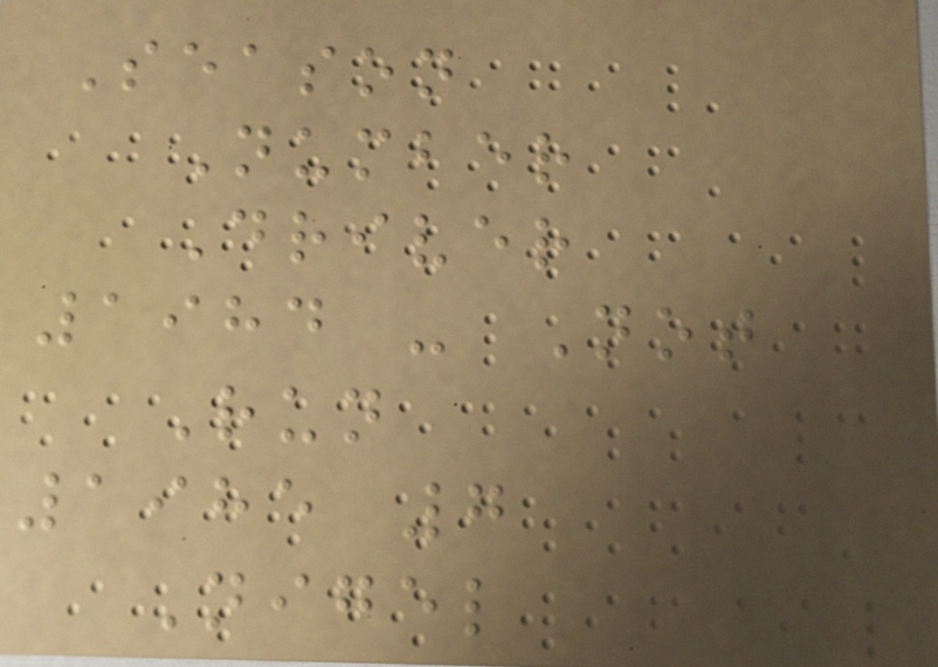Season
Number
Driver
1984 - Not
Run
1985 7
Nigel
